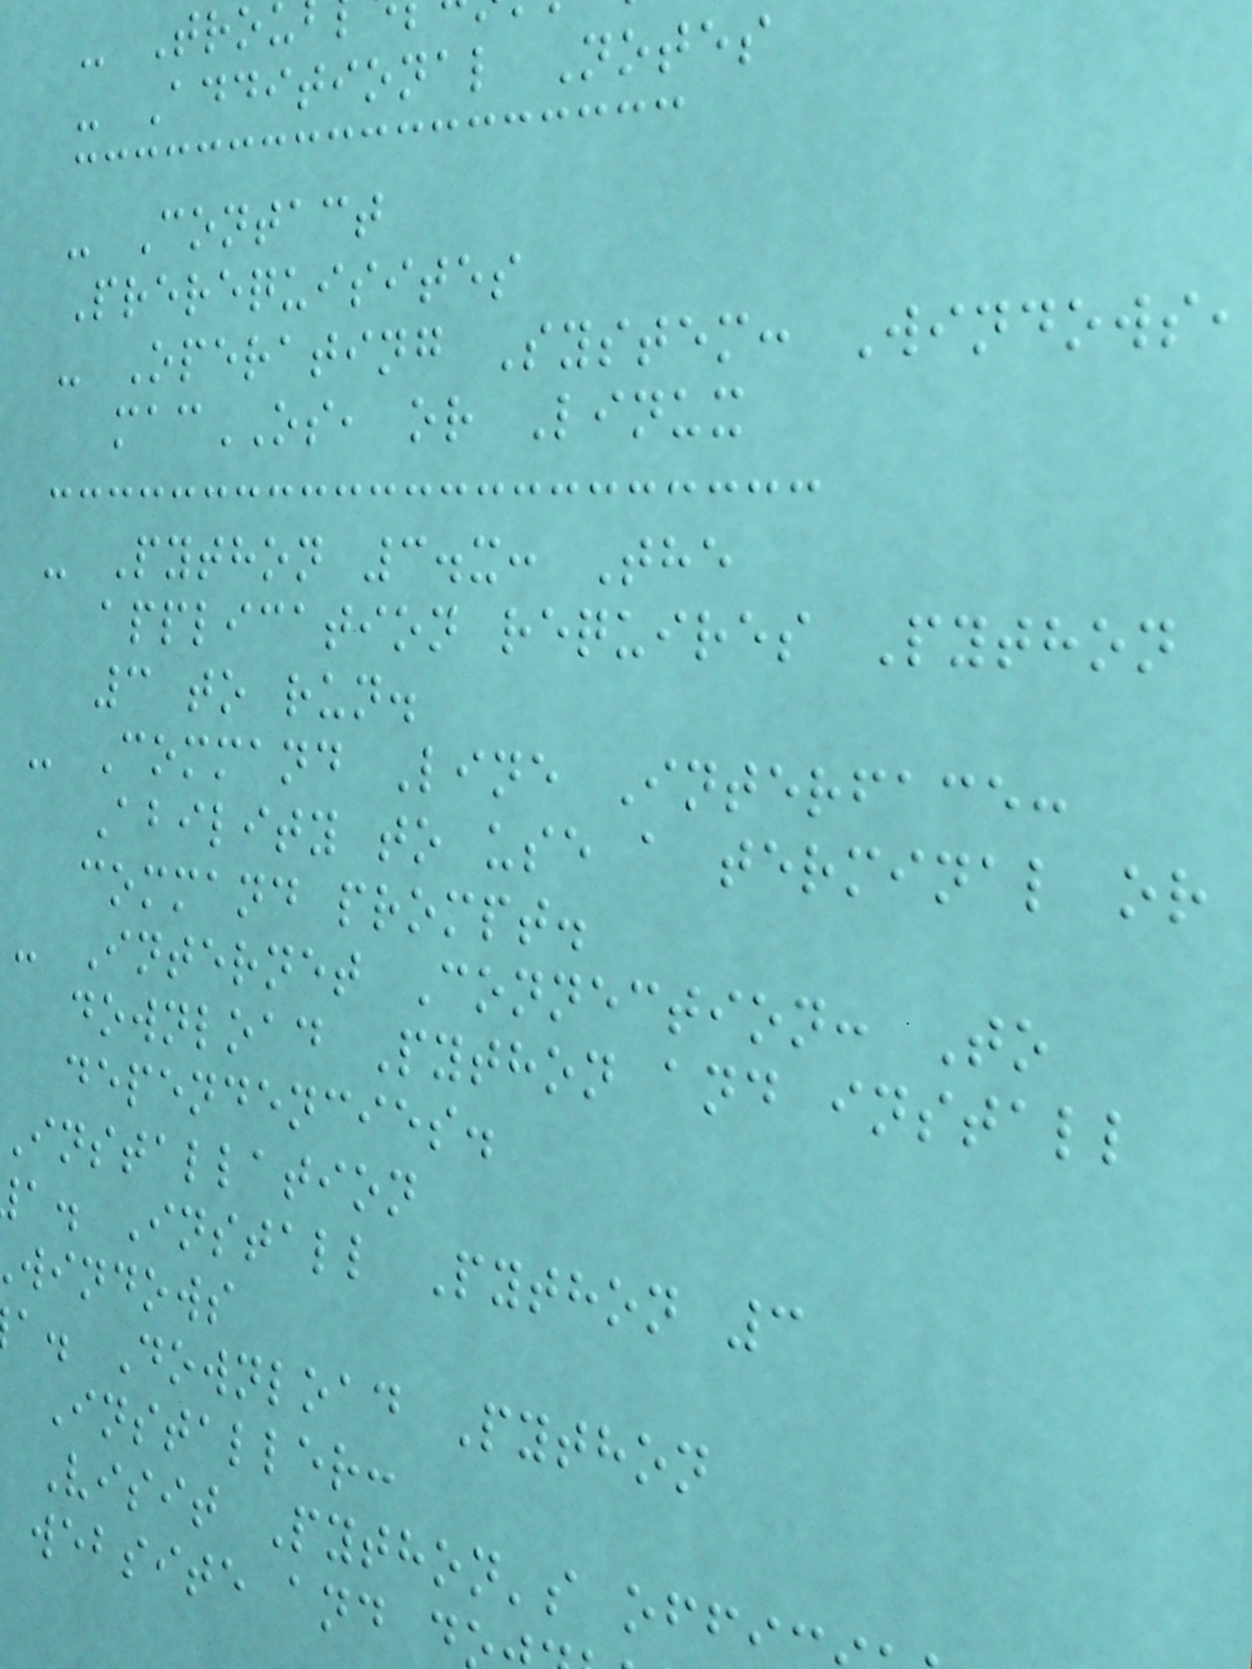- Tro
- Additional Notes
- Contact
Prerequisites
- Operating System: Windows,
macOS, or Linux
- Python 3.x: The
application requires Python
3 to run.
- Command Line Interface:
Ability to use a terminal or
command prompt.
- Internet Connection: To
download Python and install
dependencies.
installation
a. Install Python 3
windows
a. Download Python
Installer:
Visit Python's off
website and d
